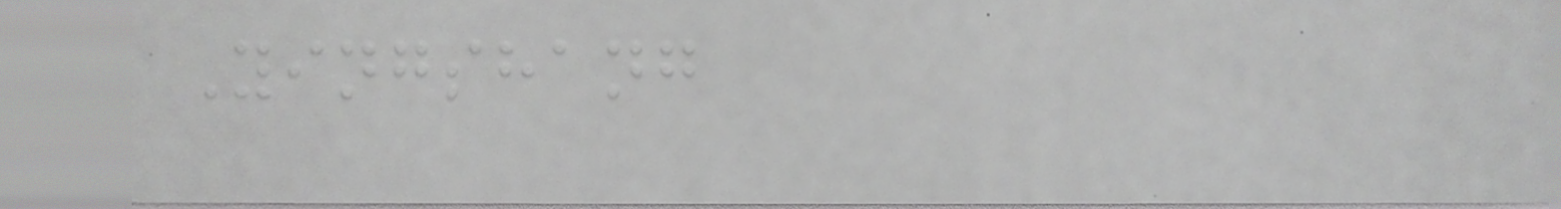Yingshang
